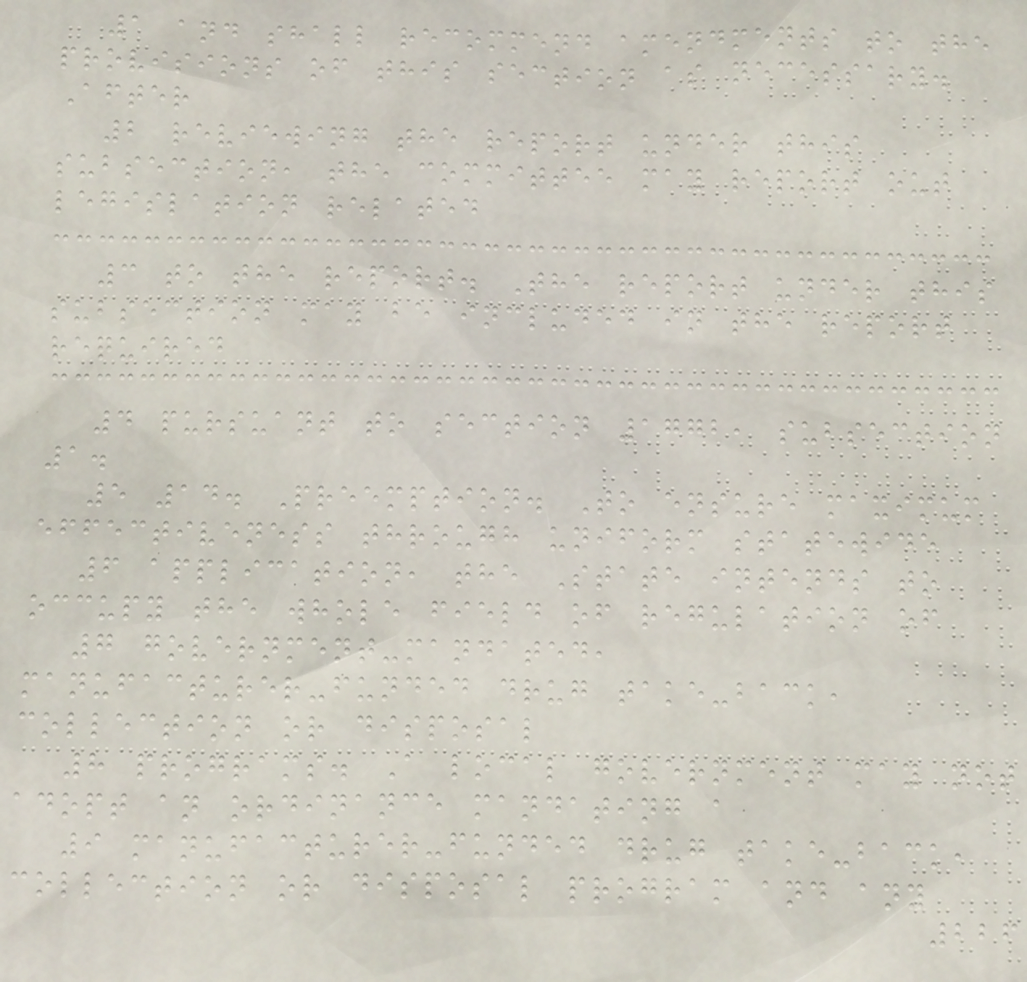1 and shall recommend amendments to the
provisions of this section as necessary.
After
2 reviewing the report under this
subsection, the committee may report out
legislation related
3 to the report. The report under this
subsection may be included in the report
required
4 pursuant to section 1772, subsection
1.
5 14. Preemption. To ensure maximum
effectiveness through uniform statewide
6 application, the State intends to
occupy the whole field of regulation of
7 government-mandated,
manufacturer-funded drug take-back,
collection or disposal
8 programs. A local government may not
adopt an ordinance mandating a
9 manufacturer-funded drug take-back,
collection or disposal program and any
226
